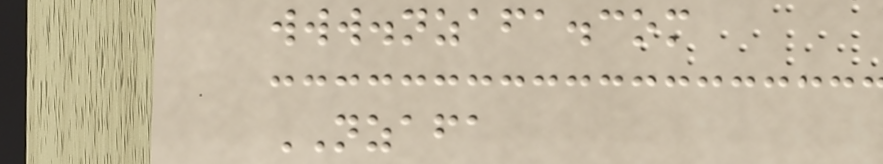www.nzafa.com
NZAFA
